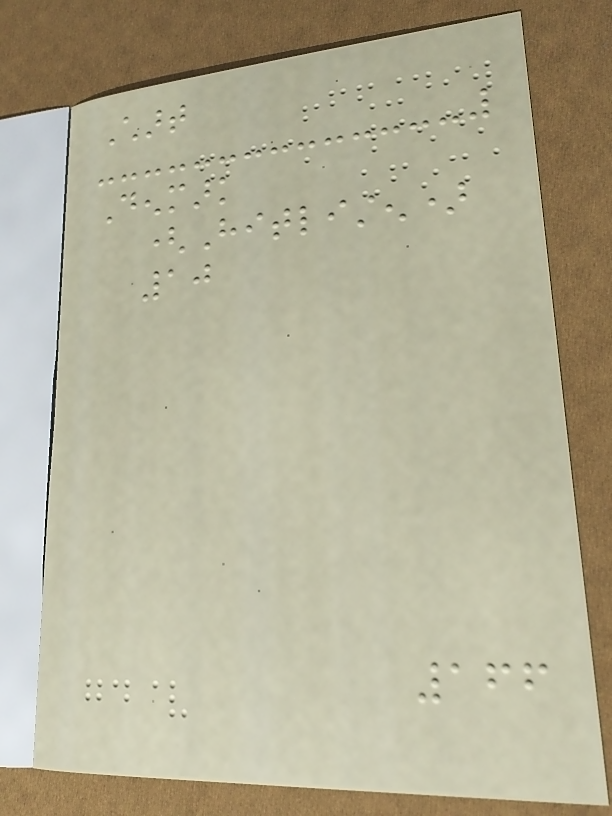Chart
Denmark
(Hitlisten)
10
166
